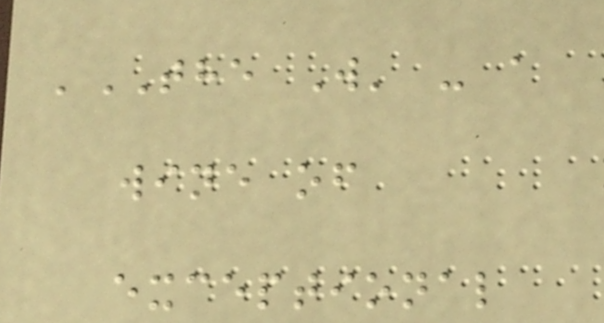'THE W' - a
wine of
exceptional
